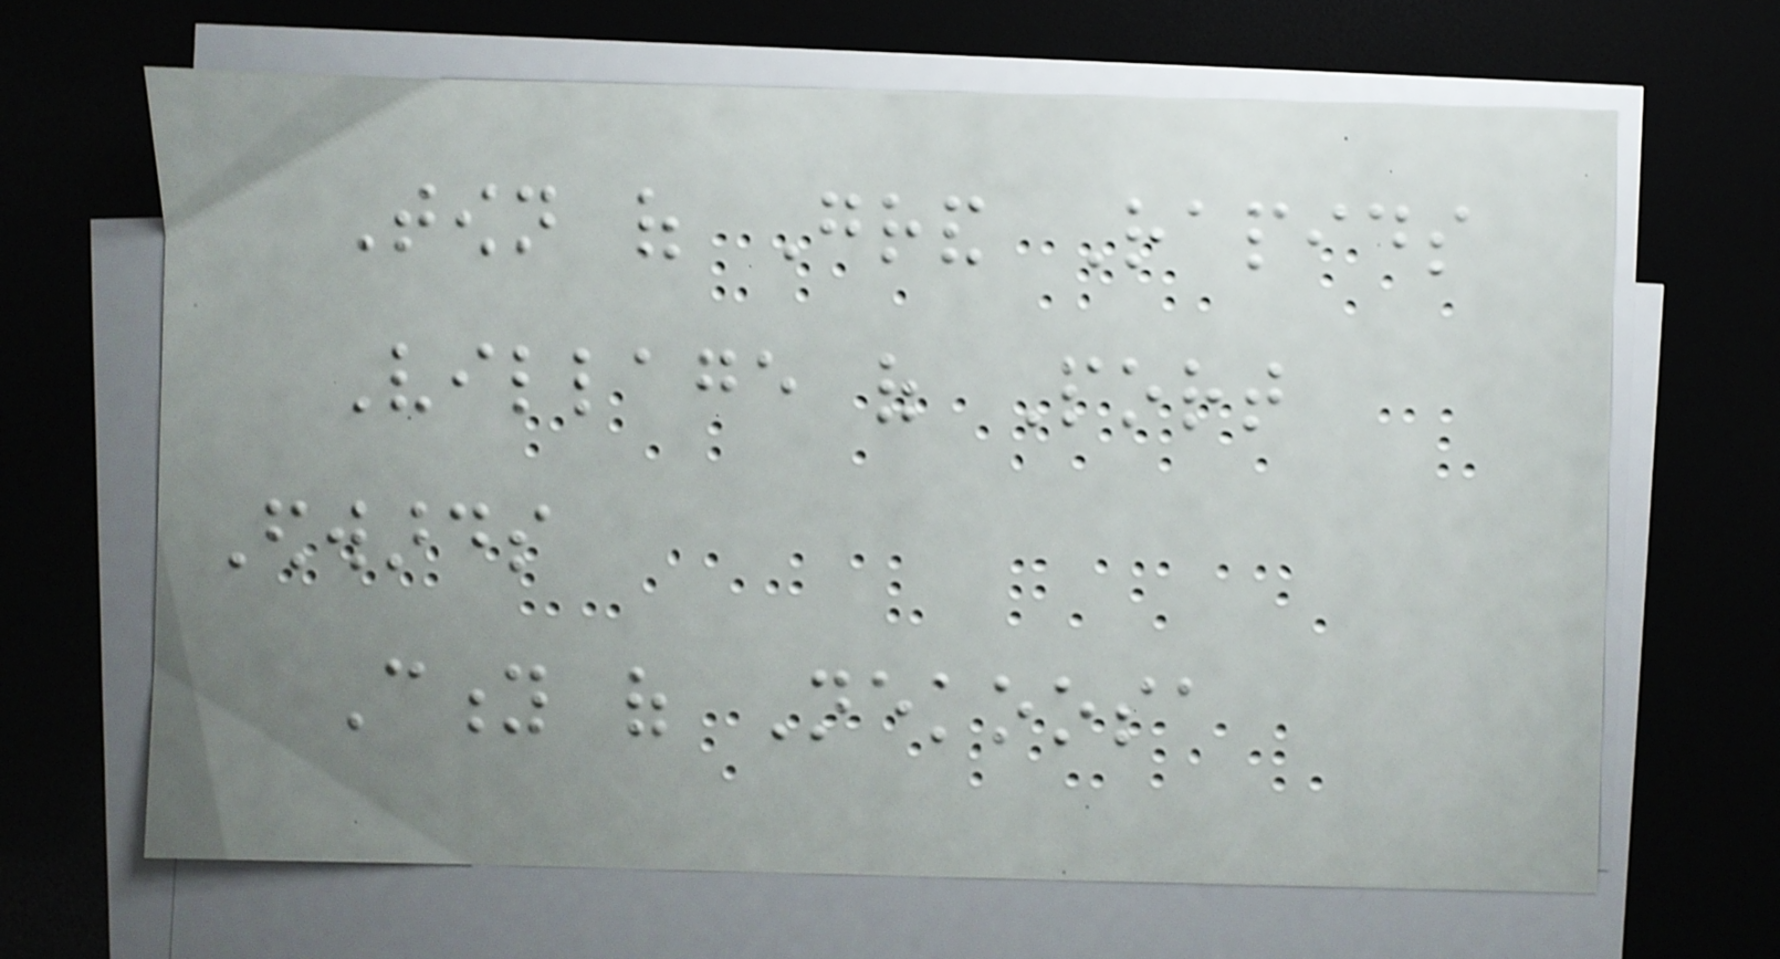Town of Grand Rapids
Village of Port
Edwards
City of Nekoosa
